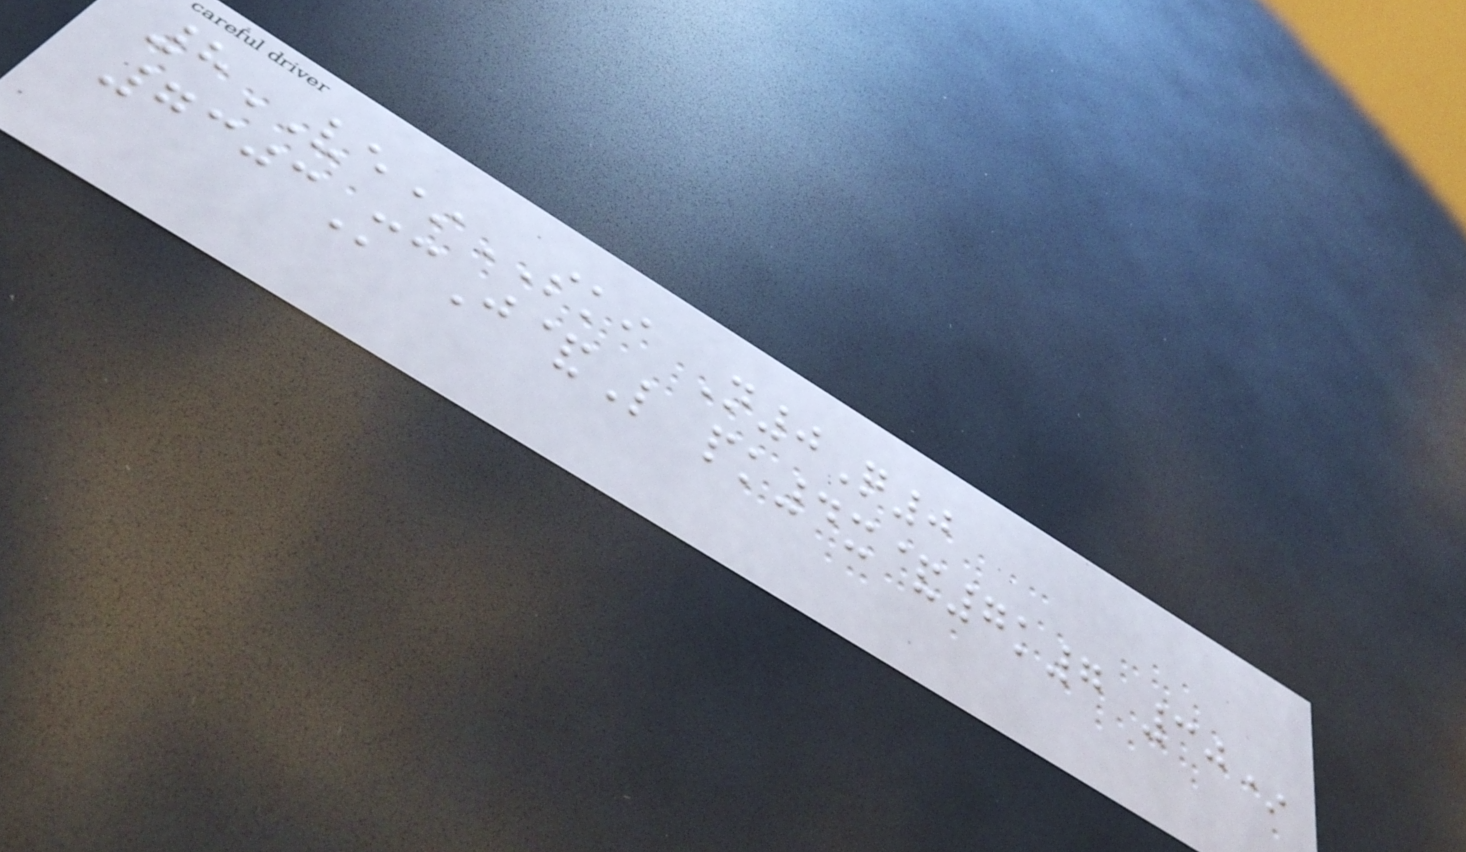8VE*SKI N0Q0
7303McJ&L pk4x&7k7 30*
